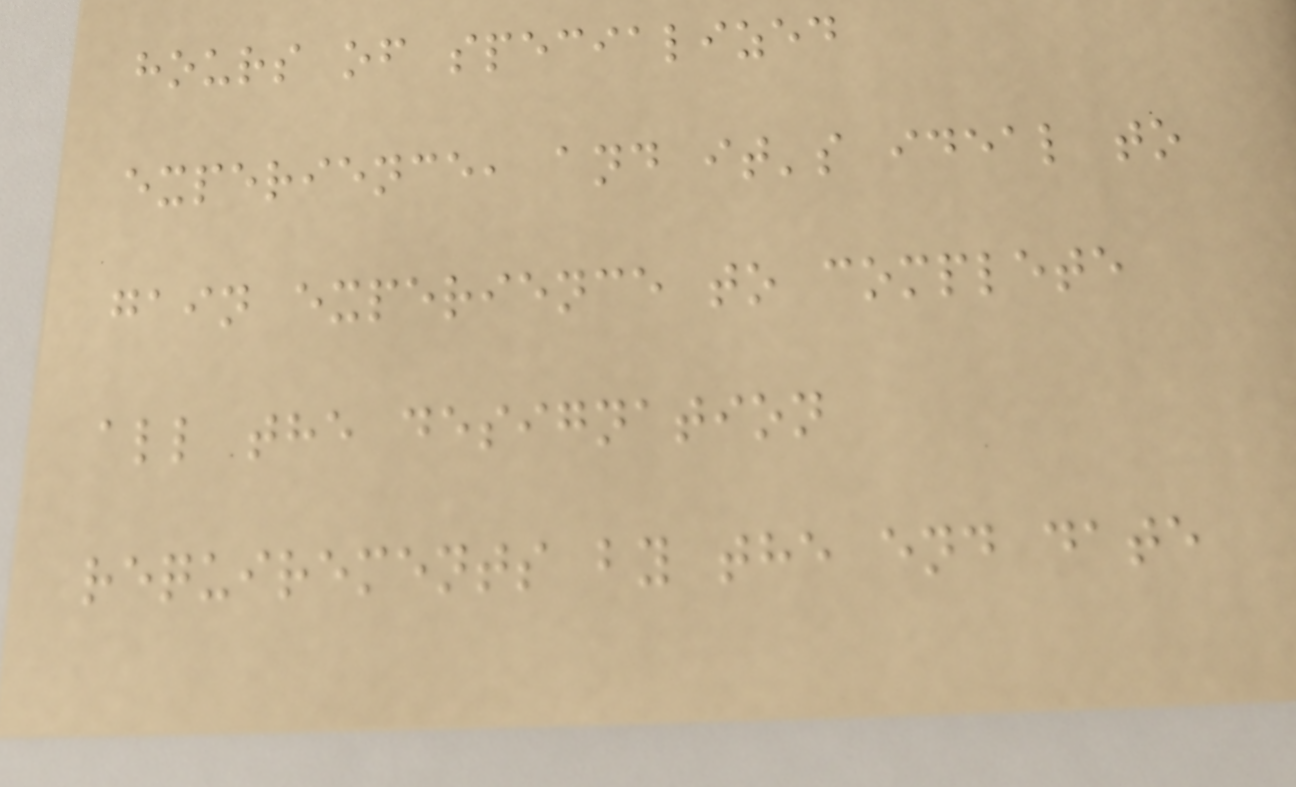hours of specialized
experience, and it's ideal to
gain experience to complete
all the designation
requirements by the end date
